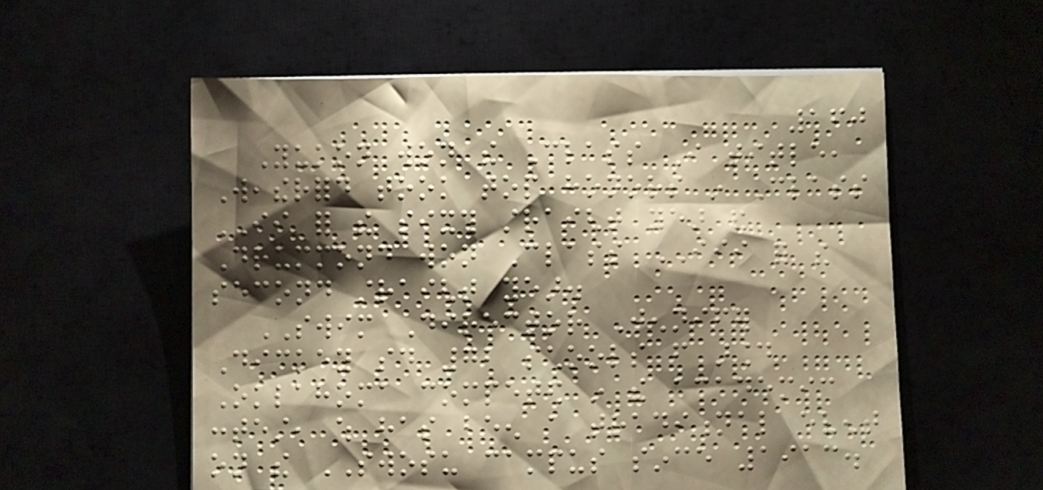160
Yukon won the Class I title,
Weatherford took top honors in Class
II for the sixth straight year and
Drummond won Class III for the
second straight year.
SWIM Director Jennifer
Dickey said 72 schools from around
Oklahoma competed in the academic
contest, which has been a traditional event
on the SWOSU campus since 1913.
